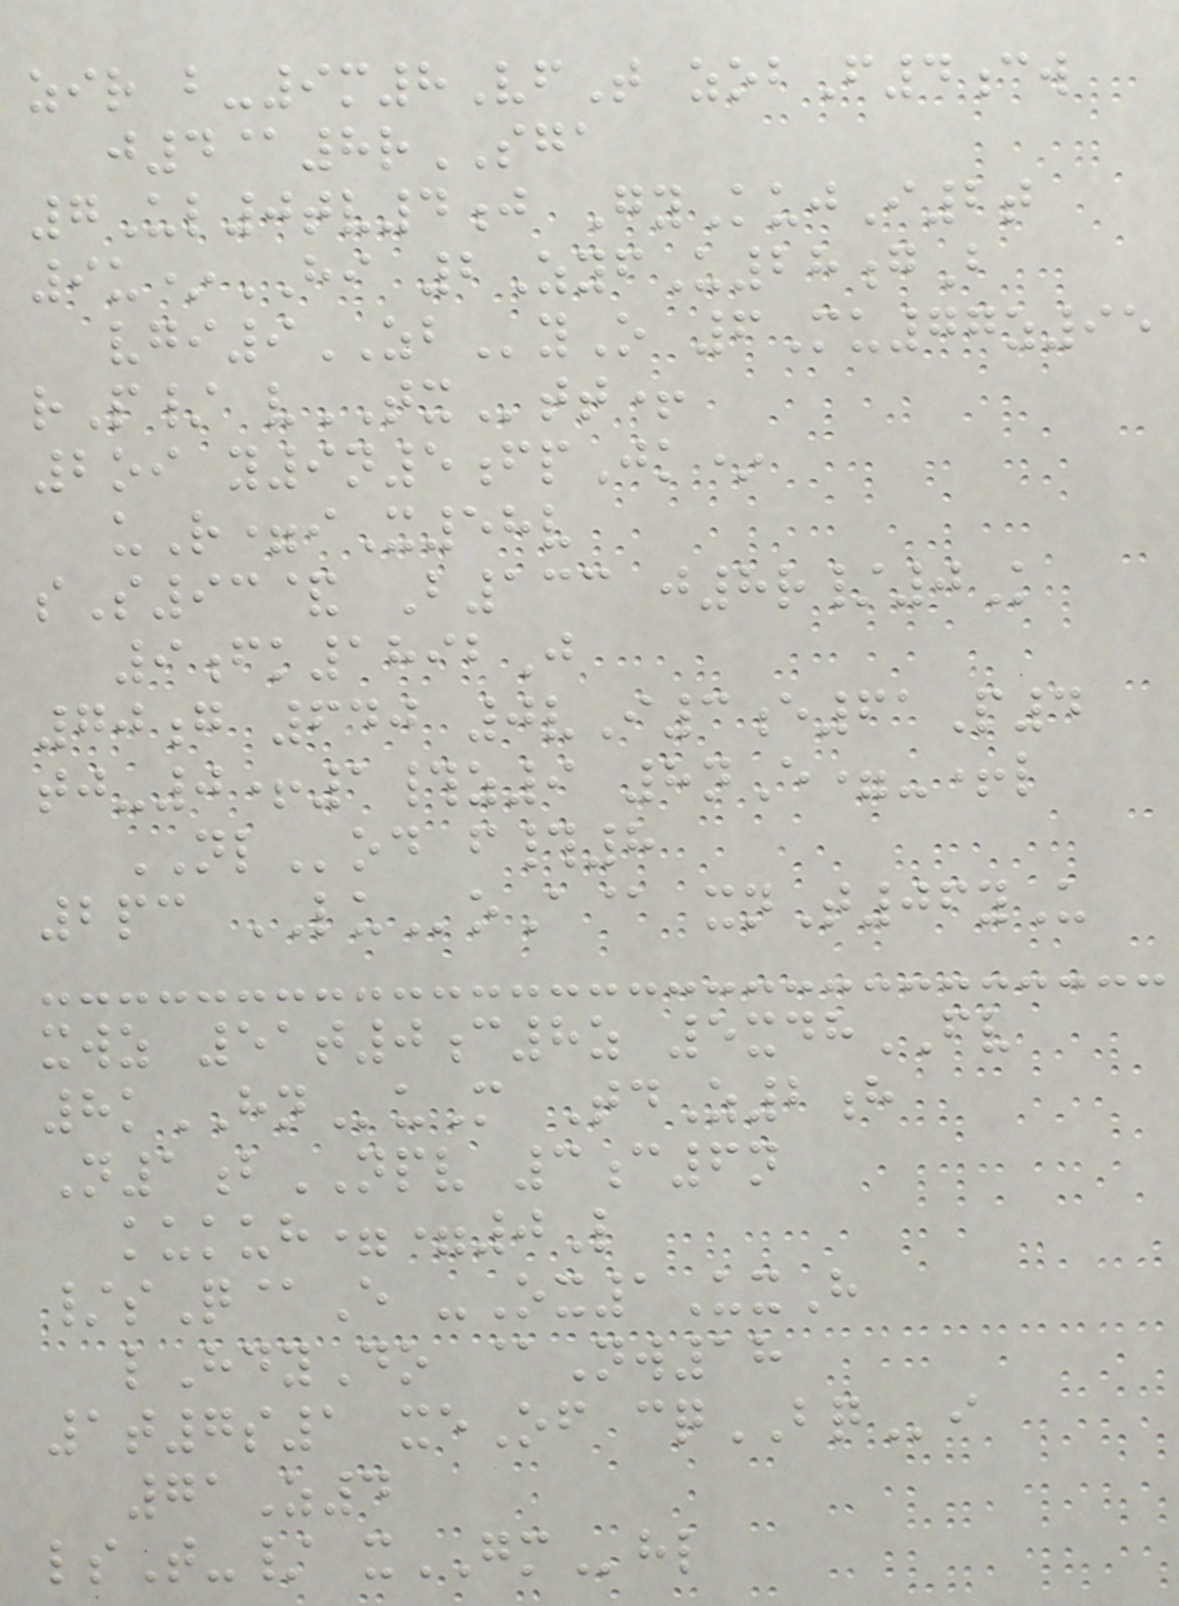zir b-9m8VfT zobF4cw
j4@8rSGA
7Ul0tv4j GyKujI2t
9u*HI 2ZyfU28gB
vgi9ZByO 6Mu77z95
rP/ vTXtt+
2oi y9n5fpJk*
uR=iX58v
sS93& B133 j8r/0K
9fk1892J
70g 640 0vI3e61P4
tj-0+1#z9 8nE=-+l
NLod f#8
2pc LUoA@ xnT06yU
xwz 51t0c8z 5xdhFV
8kHNuM TdZ2h
N1bNPV 3c6n
kukuh==0L
/sQ@E -Ox1UxH
lHdyDo @Nw18
1t7s1 xeOf cqBQi
71Z4
lsT-/ xGMhl
